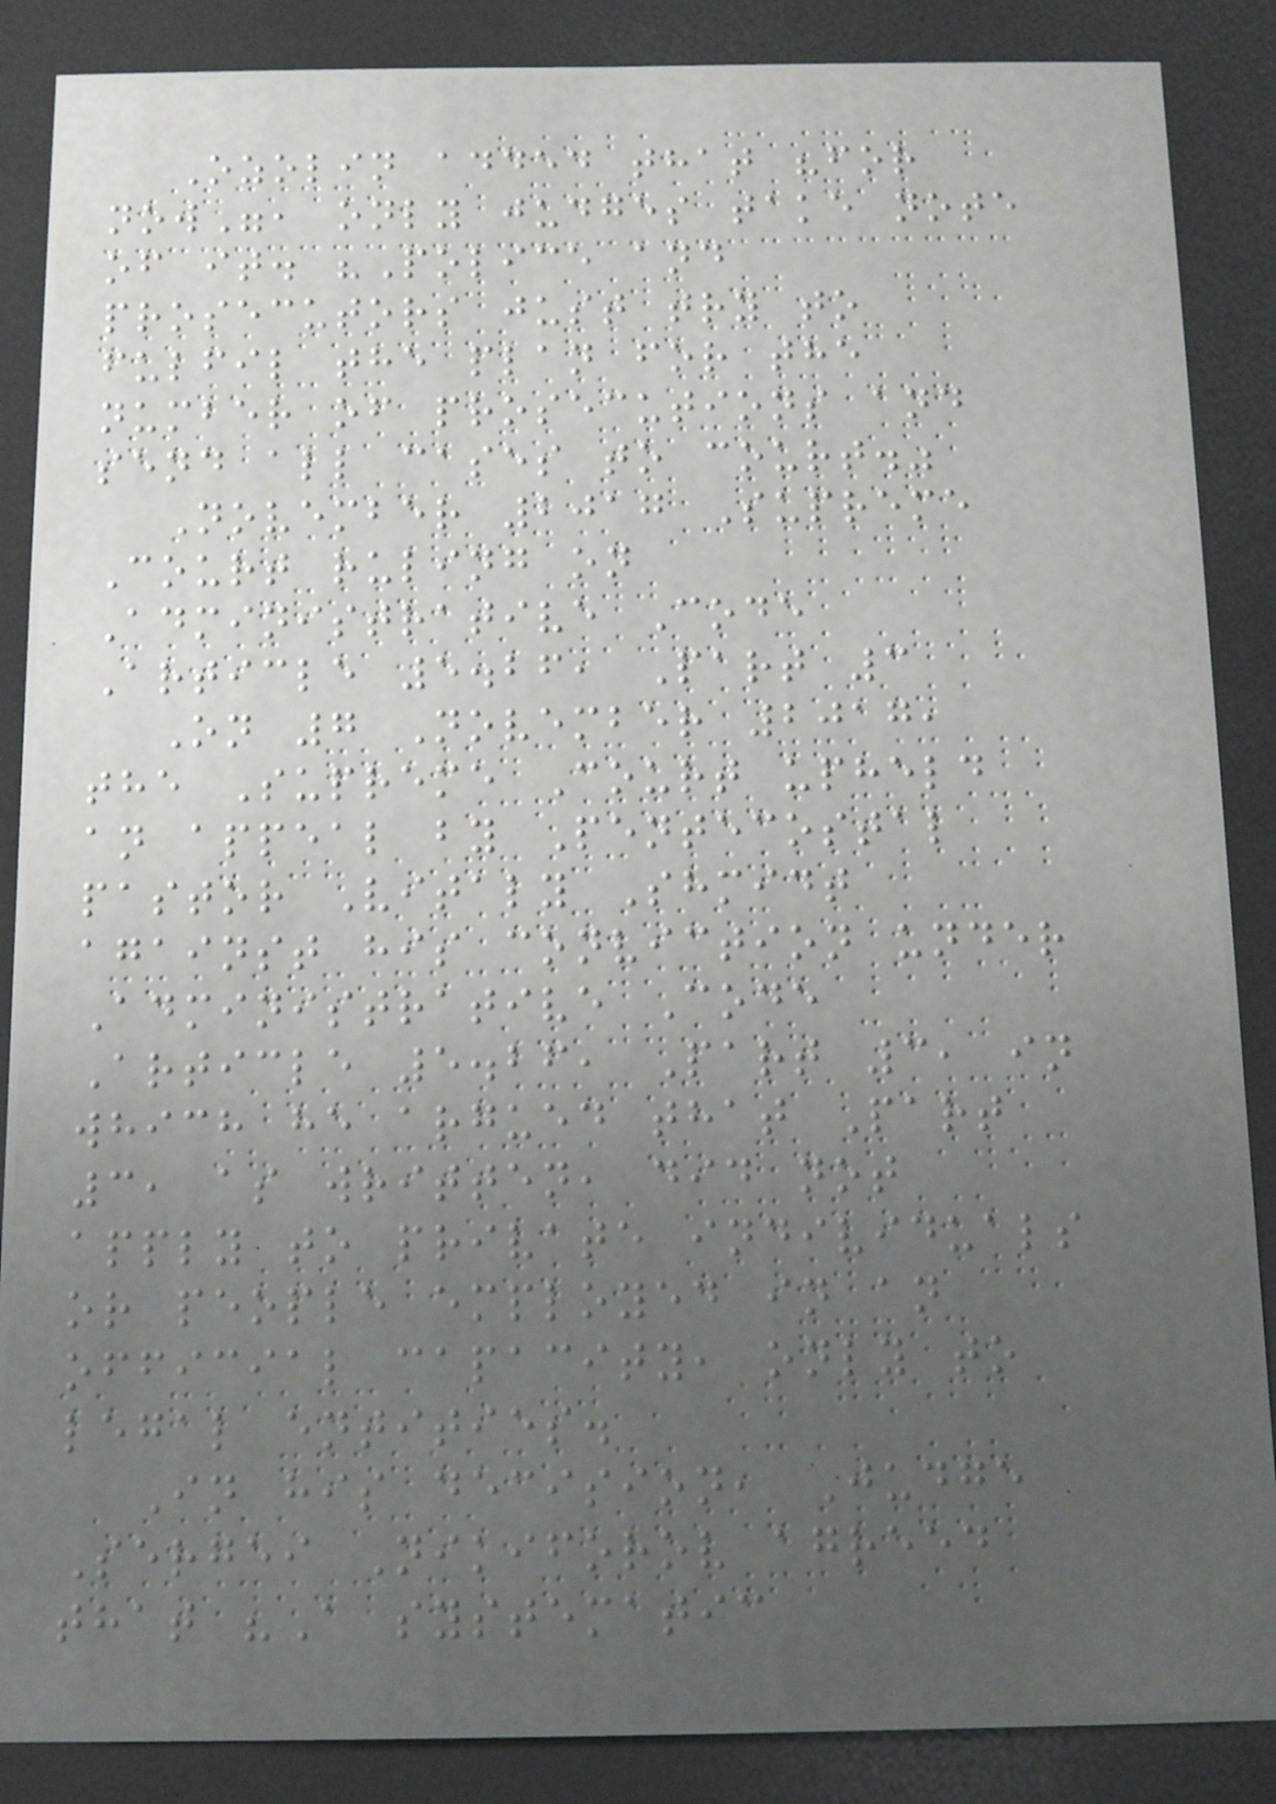Ozolin added that "for
now", only judges take note
of it. "Police and
prosecutors just try to
fulfil the plan for the
number of prosecutions and
send all cases to court."
November 2017 Supreme
Court ruling on
Administrative Code
Article 5.26, Part 3
On 7 November 2017,
the Supreme Court upheld
an appeal by Pentecostal
pastor Vitaly Shmidt
against his conviction under
Administrative Code
Article 5.26, Part 3, in
which he argued that Part
3, as written, did not
apply to private individuals
or people employed in an
official capacity, only to
legal entities.
In his decision, Judge
Sergei Nikiforov agreed
that "A systematic
